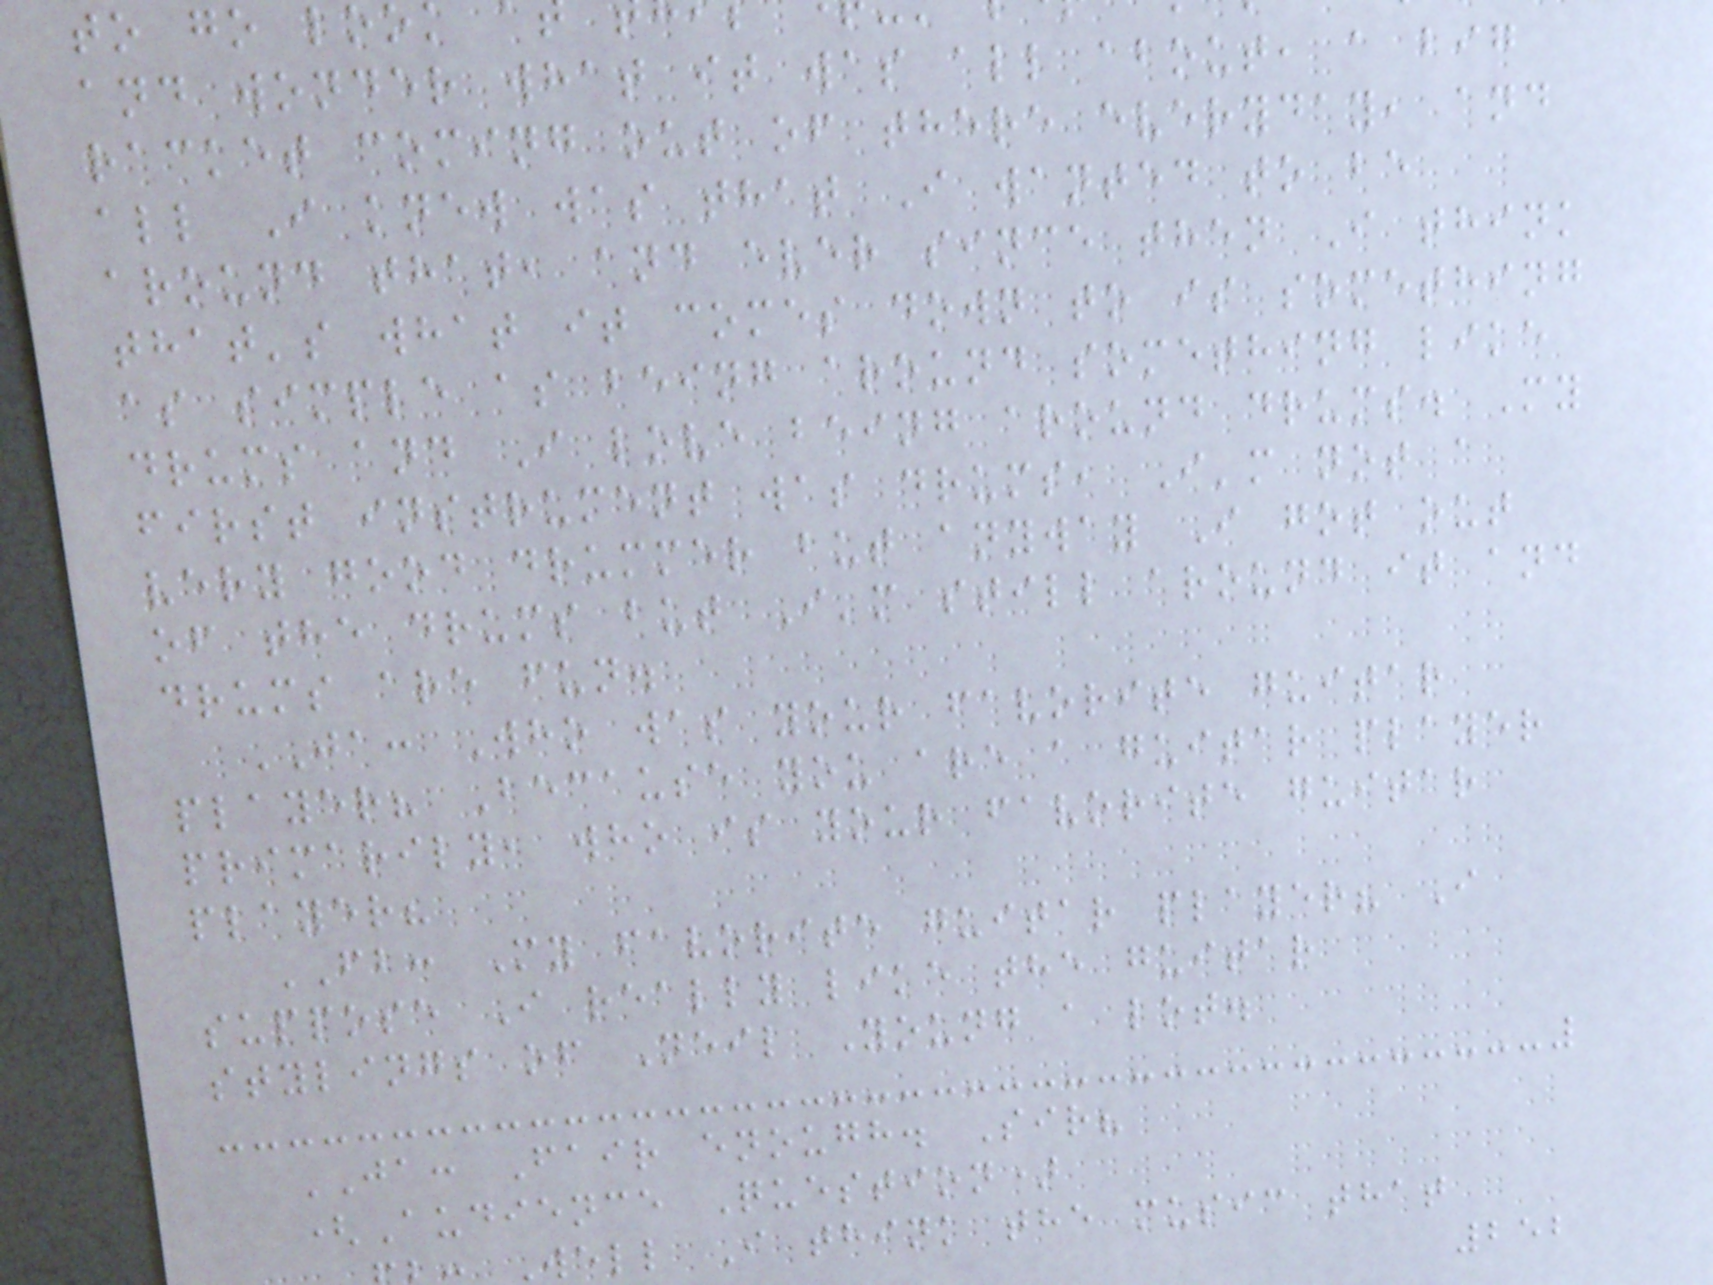and wonder what it was all about, a big
racket coming out of there everyday, and
all I knew was that I wanted to be
around that, and ever since then I think
that's what it comes down to is something
as simple as being around something like
drums and I love being around drums. My
first instrument was drums, I'm not a
very good drummer but anyway I got out
of the drums but I'm still around it and
drums are fun.
JA: Who was your favorite guitar
player? Because you are a guitar player
primarily, who is your favorite guitar
player?
FB: My favorite guitar player? I
suppose I really like the guitar
stylings of Neil Young a lot.
JA: Fair enough. Sir?
(Audience Question)
Well I think the music that
252
